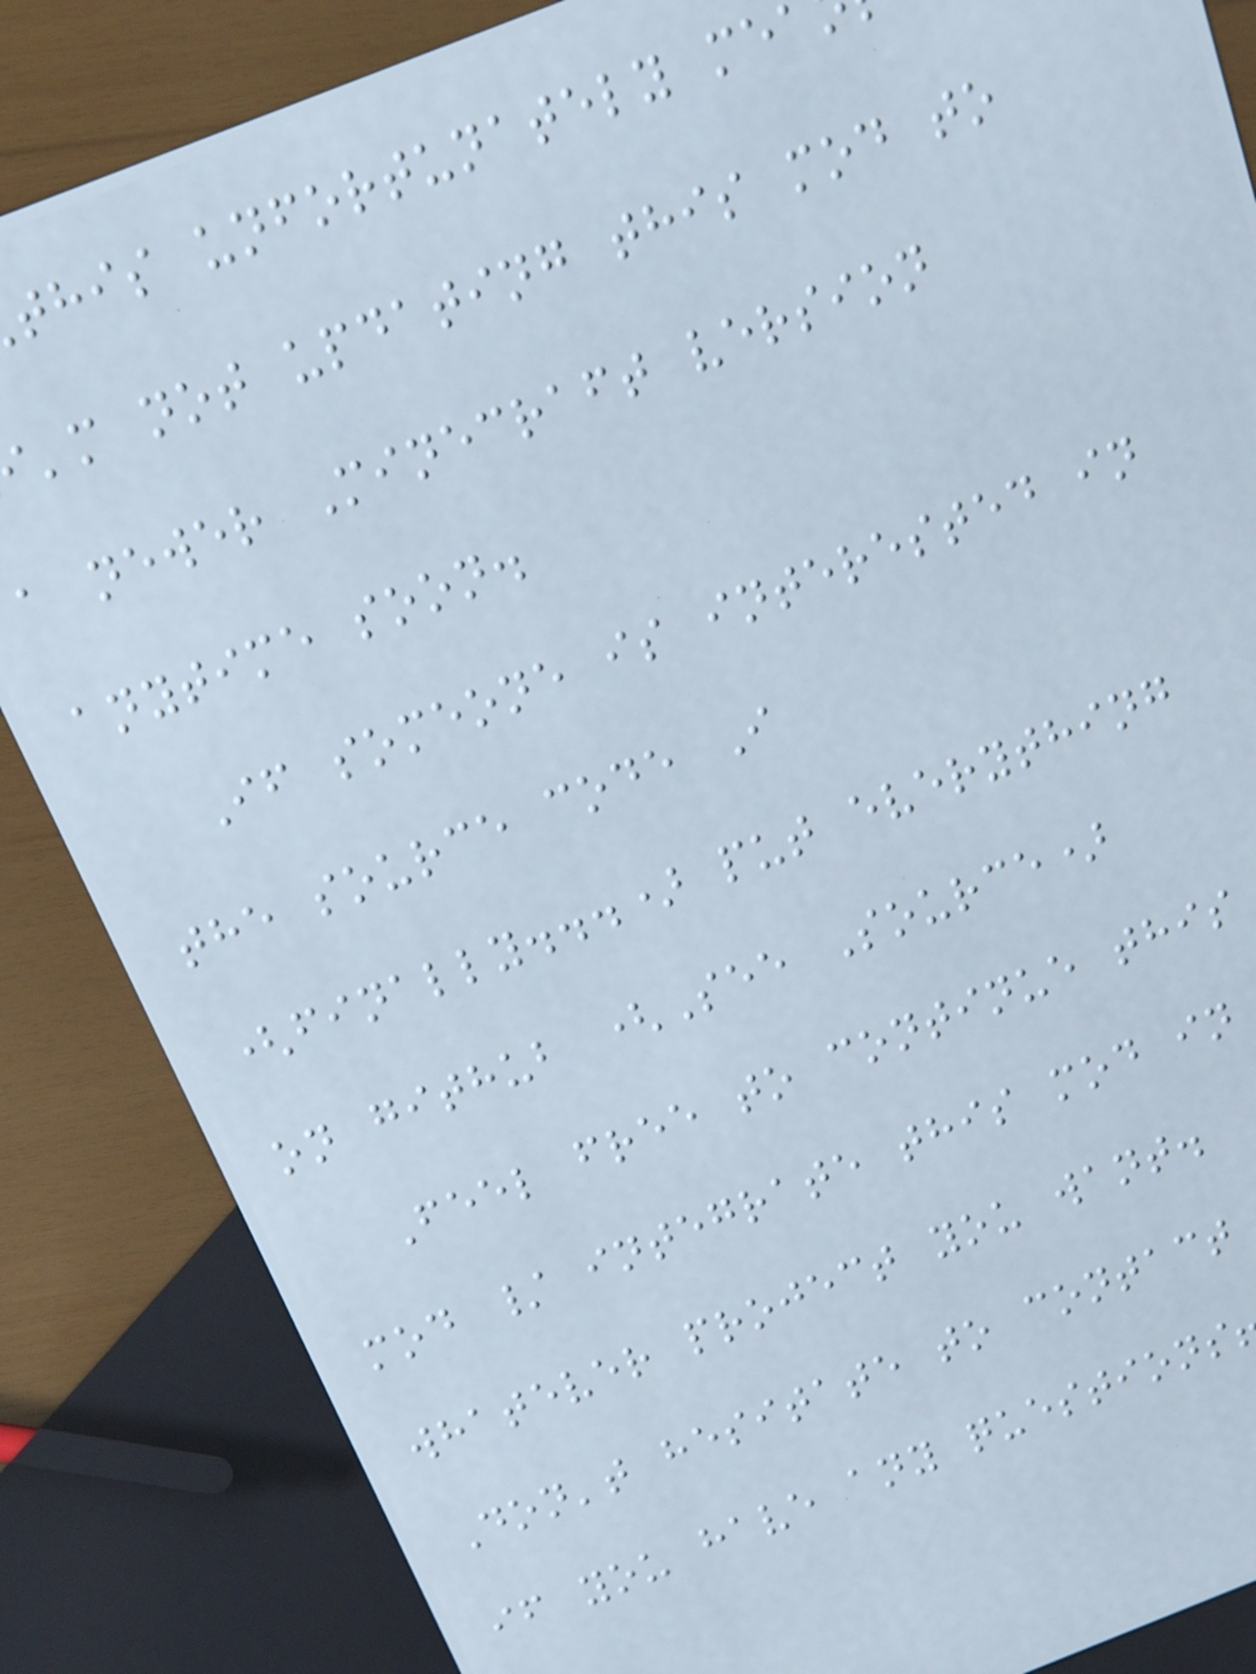this unfortunately me
'm not updating this mod to
a newer Minecraft version
anytime soon.
If someone is interested in
the source code I
(finally...) put everything
on github (See Source)
Feel free to continue this
mod / integrate this mod in
whatever project you want.
Don't hesitate to contact
if you have any questions
